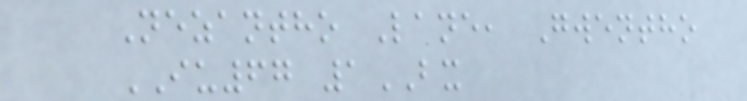Nezantho Lane, Gwentho
IU67 1BX
